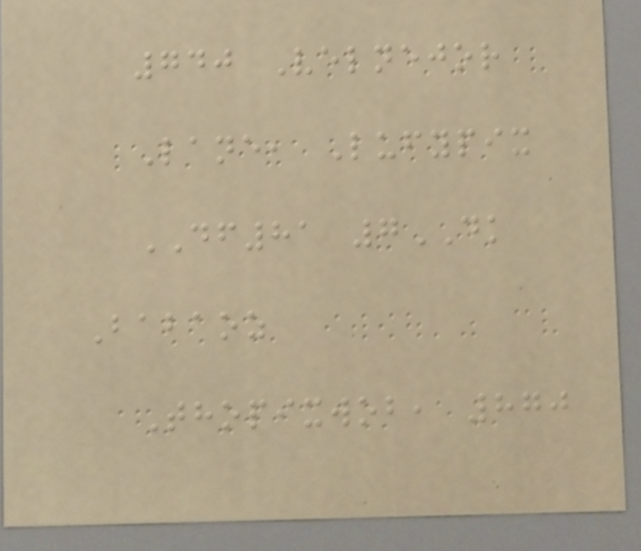740 Velnejor
Lane, Lufypix
DF81 7DK
Babaoz
Thopixwob, 870
